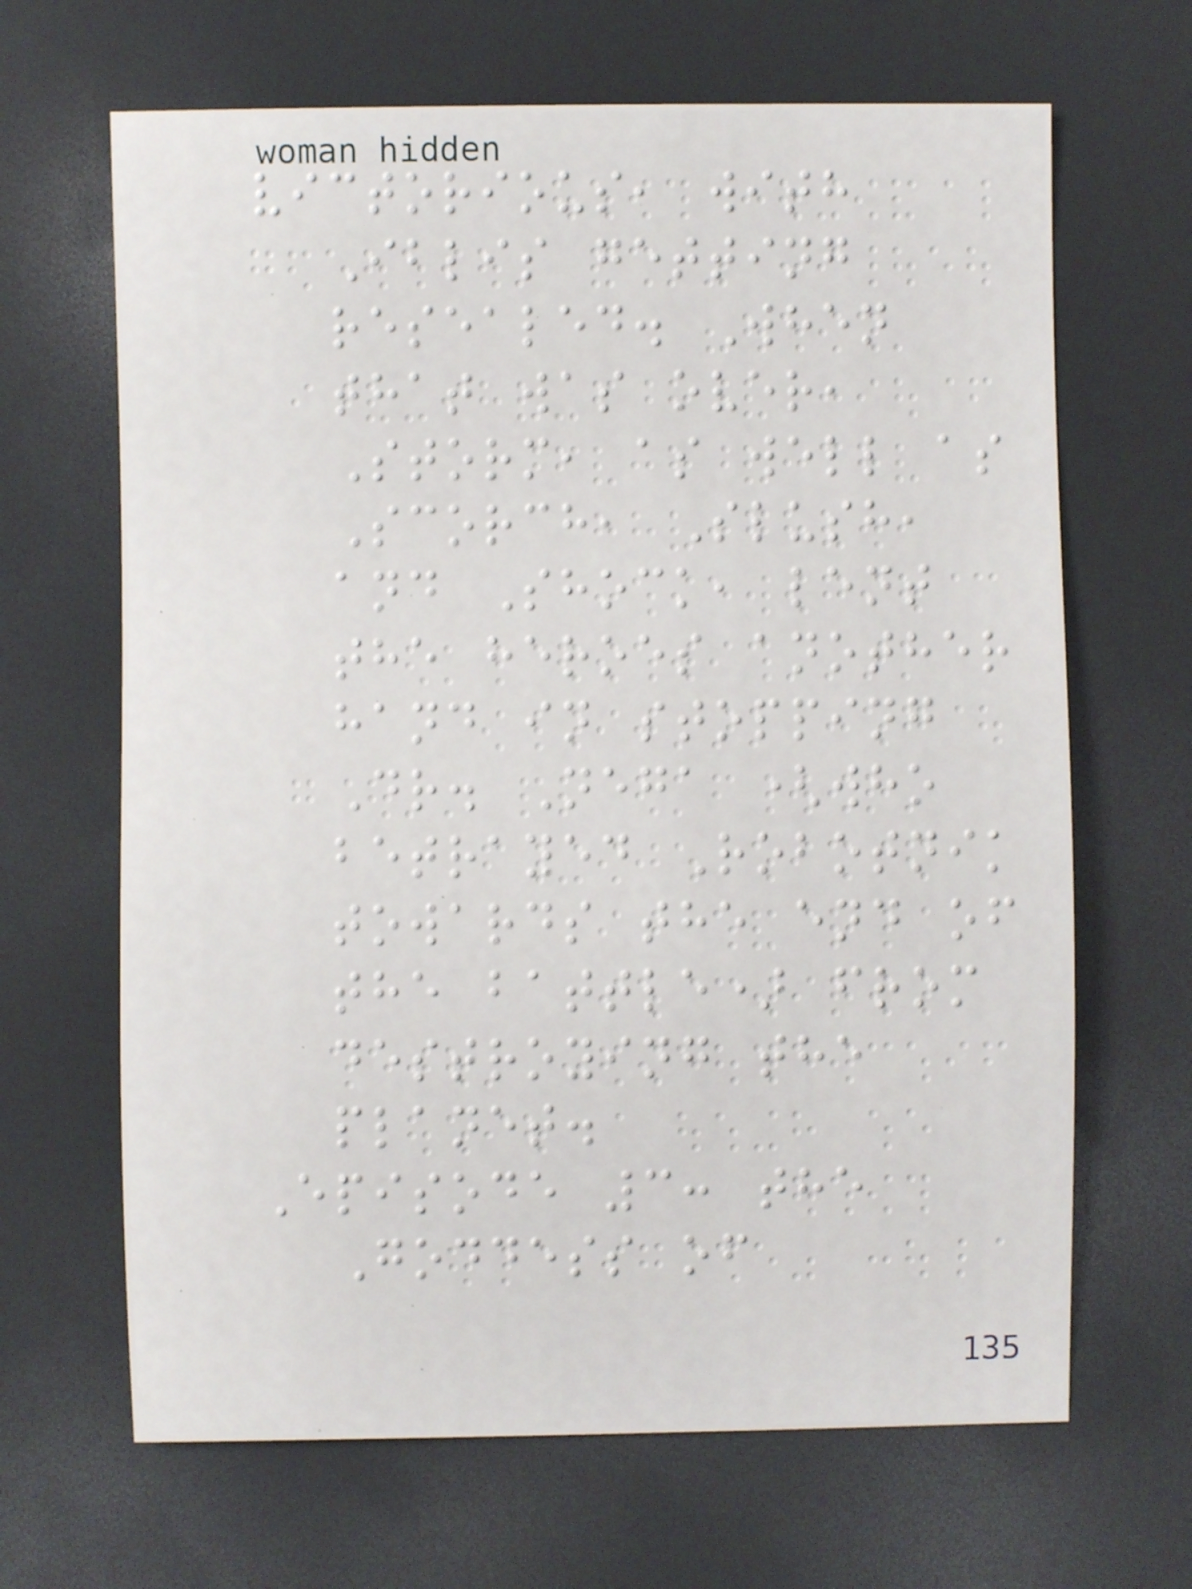victorious, with
Iblis getting
resealed. When
that was over,
Storm, as well as
Scorch, Slush,
and Shock, lent
the heroes another
hand in stopping
Dr. Nega (who
betrayed Robotnik
towards the end of
the battle) from
destroying the
planet.
Episode 3: the
Goddess of
